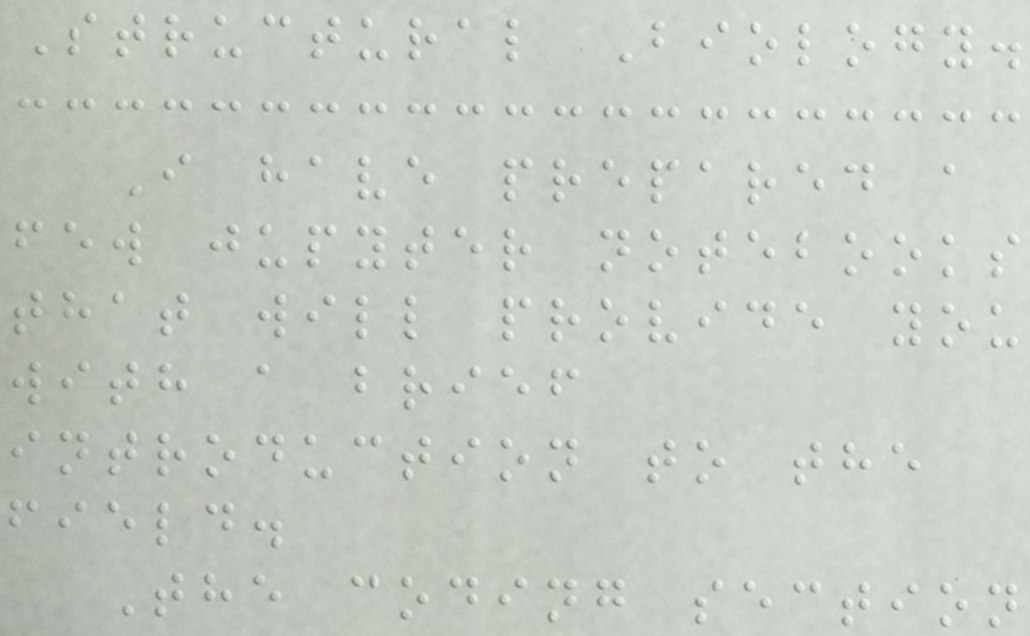Structural Biology.
I have prepared a
few jupyter notebooks
that will provide you
with a brief
introduction to the
field.
The coding section
